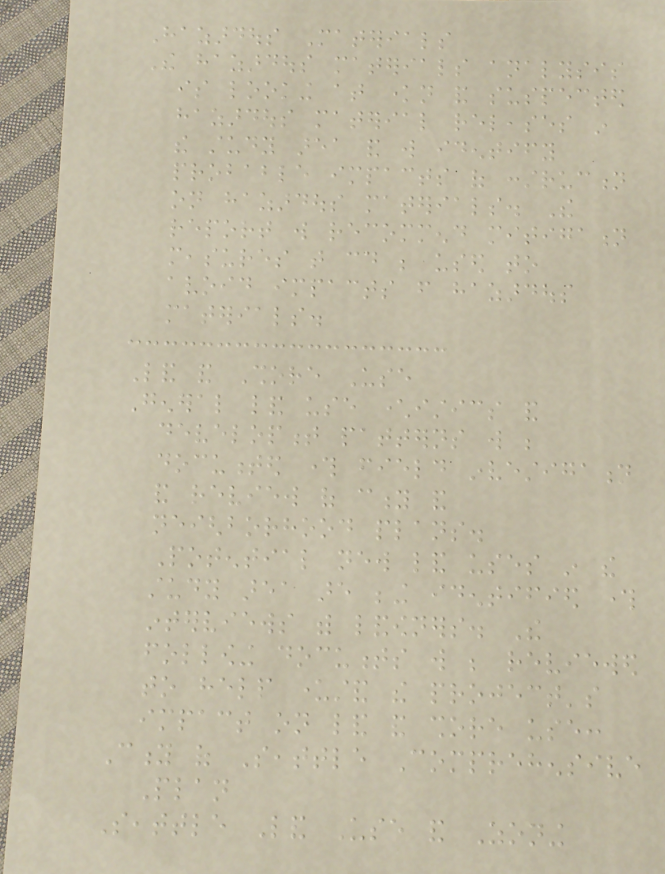Hazardous Materials
The hazardous materials analysis
is looking at known and suspected
hazardous material releases in
the study area and will identify
probable impacts of construction
on hazardous materials. The
report will recommend mitigation
measures that could be used to
avoid impacts from hazardous
materials.
Land and Shore Use
General land use characteristics and
development patterns will be
documented through field investigation
and review of city and
neighborhood plans.
Potential new land uses in the
study area are being identified through
interviews with landowners. The
following documents will be reviewed
to help understand the project's
impact on land and shore use:
City of Seattle Comprehensive
Plan
Seattle Land Use and Zoning
